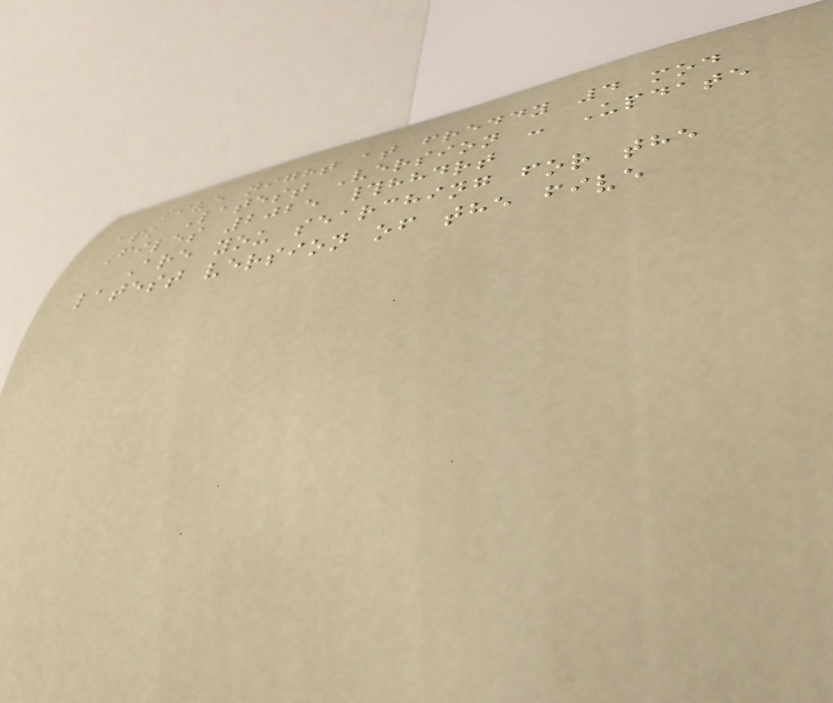five night at freddy 4 mod
apk Latest Version - Update
Files 2025 #hhdrt
Are you searching for the
latest version of the five
